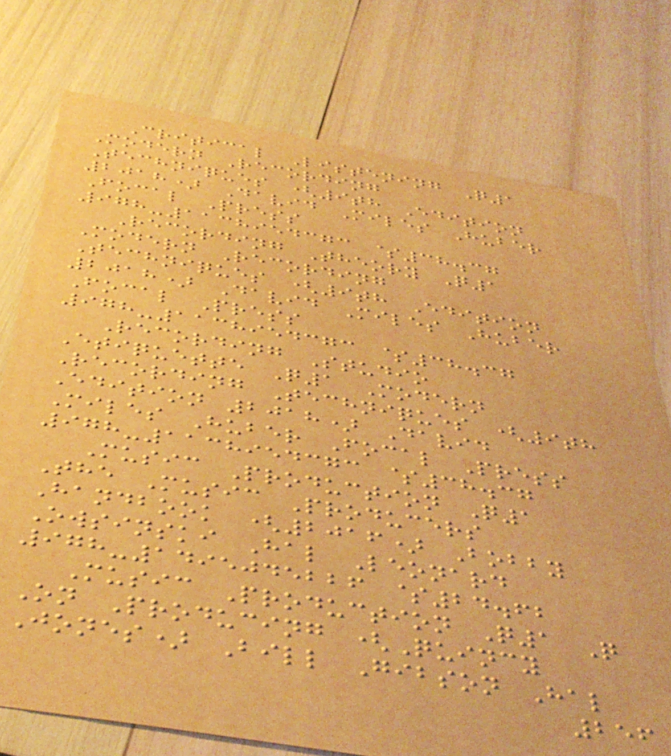Critical Listening Q1
Modern Recording
Techniques (9th Edition
2018) David Miles Huber
Focal Press
978-1138954373 $38.37
Recording Theory Q1
Modern Recording
Techniques (9th Edition
2018) David Miles Huber
Focal Press
978-1138954373 $38.37
Recording Studio
Etiquette Q1 Modern
Recording Techniques (9th
Edition 2018) David
Miles Huber Focal Press
978-1138954373 $38.37
Music Production Q1
The Music Producers
Handbook (2016) Bobby
Owsinski Hal Leonard
978-1495045226 $24.62
Music Production Q1 Q
On Producing (Quincy
Jones) Bill Gibson Hal
256
